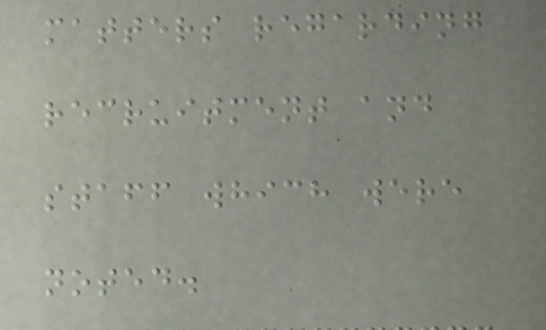matters regarding
recruitment and
staff which were
noted.
